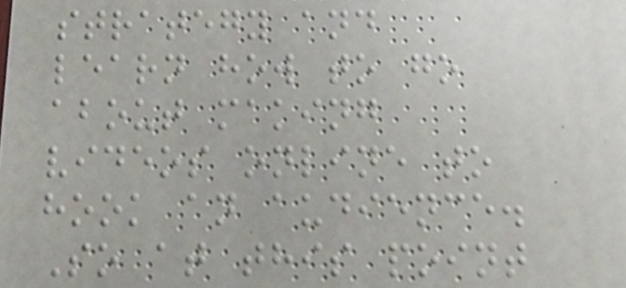strategy and
learn how to go
about making
videos online to
hook an audience.
So at this point
